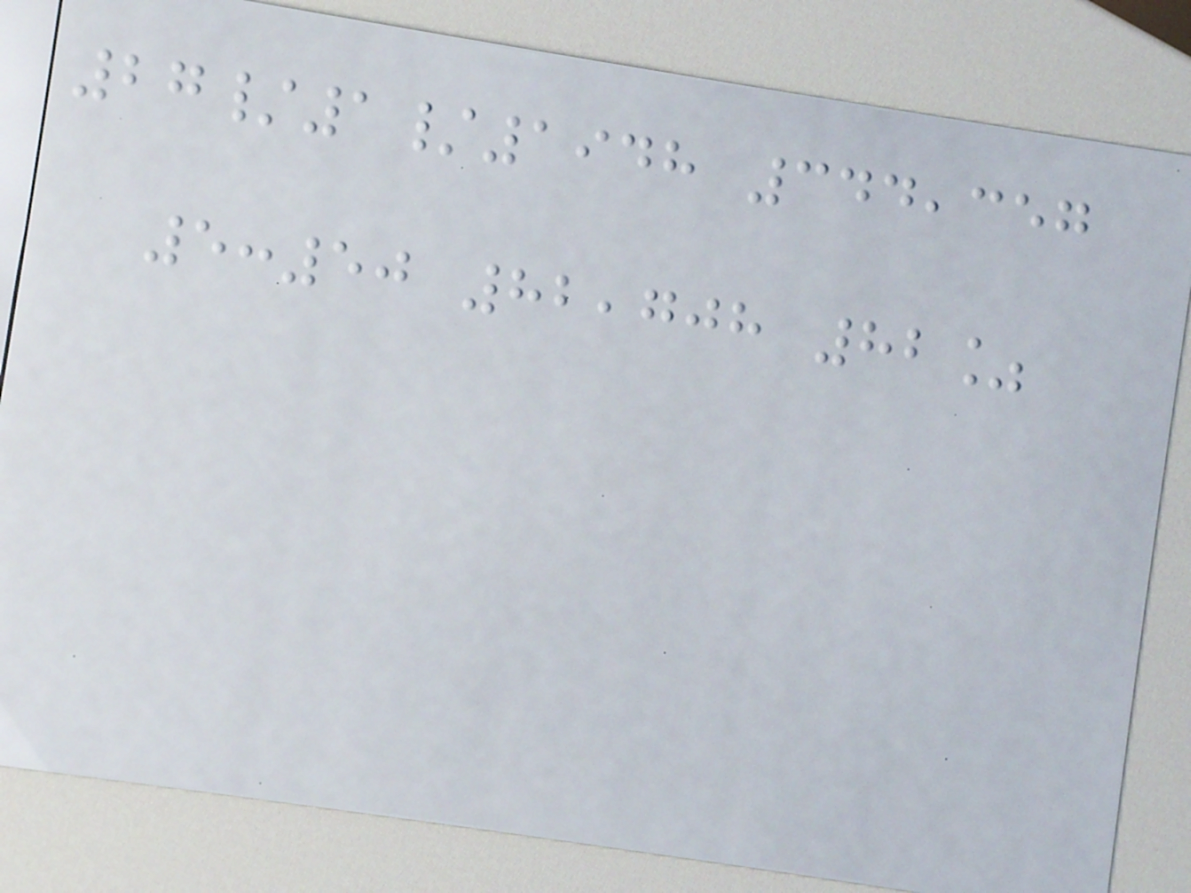27/1/1948 344,357
5:50 82,708 82%
